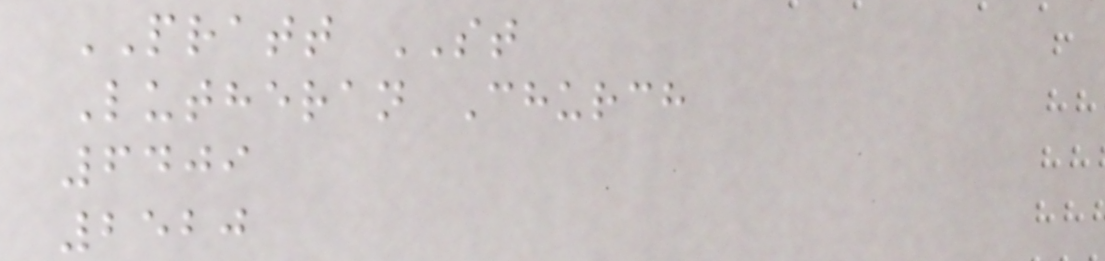PRATT ST
Lutheran Church
6409
2520
